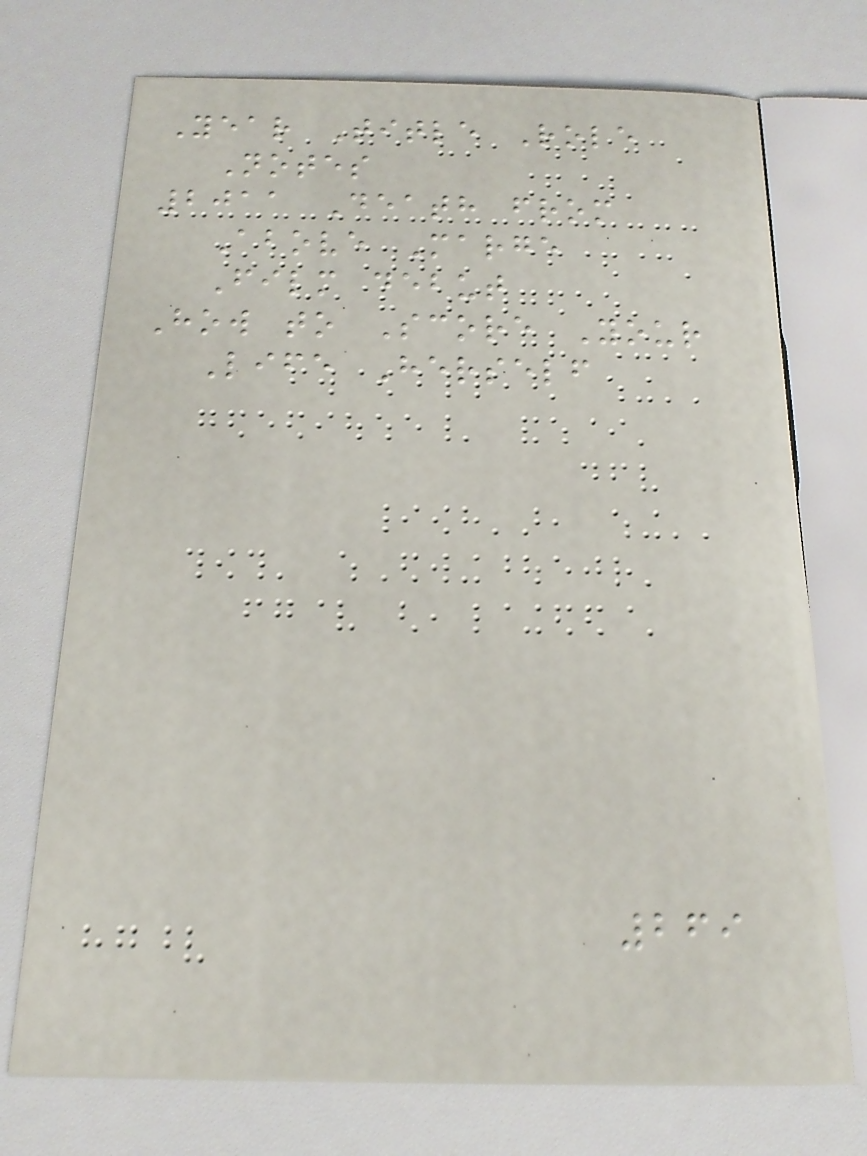Year Title Role
Notes
2011 Death from
Above Marge
Film debut
How to Score Your
Life Herself
269
